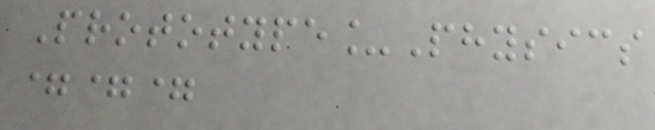Prototype_Physics
===
